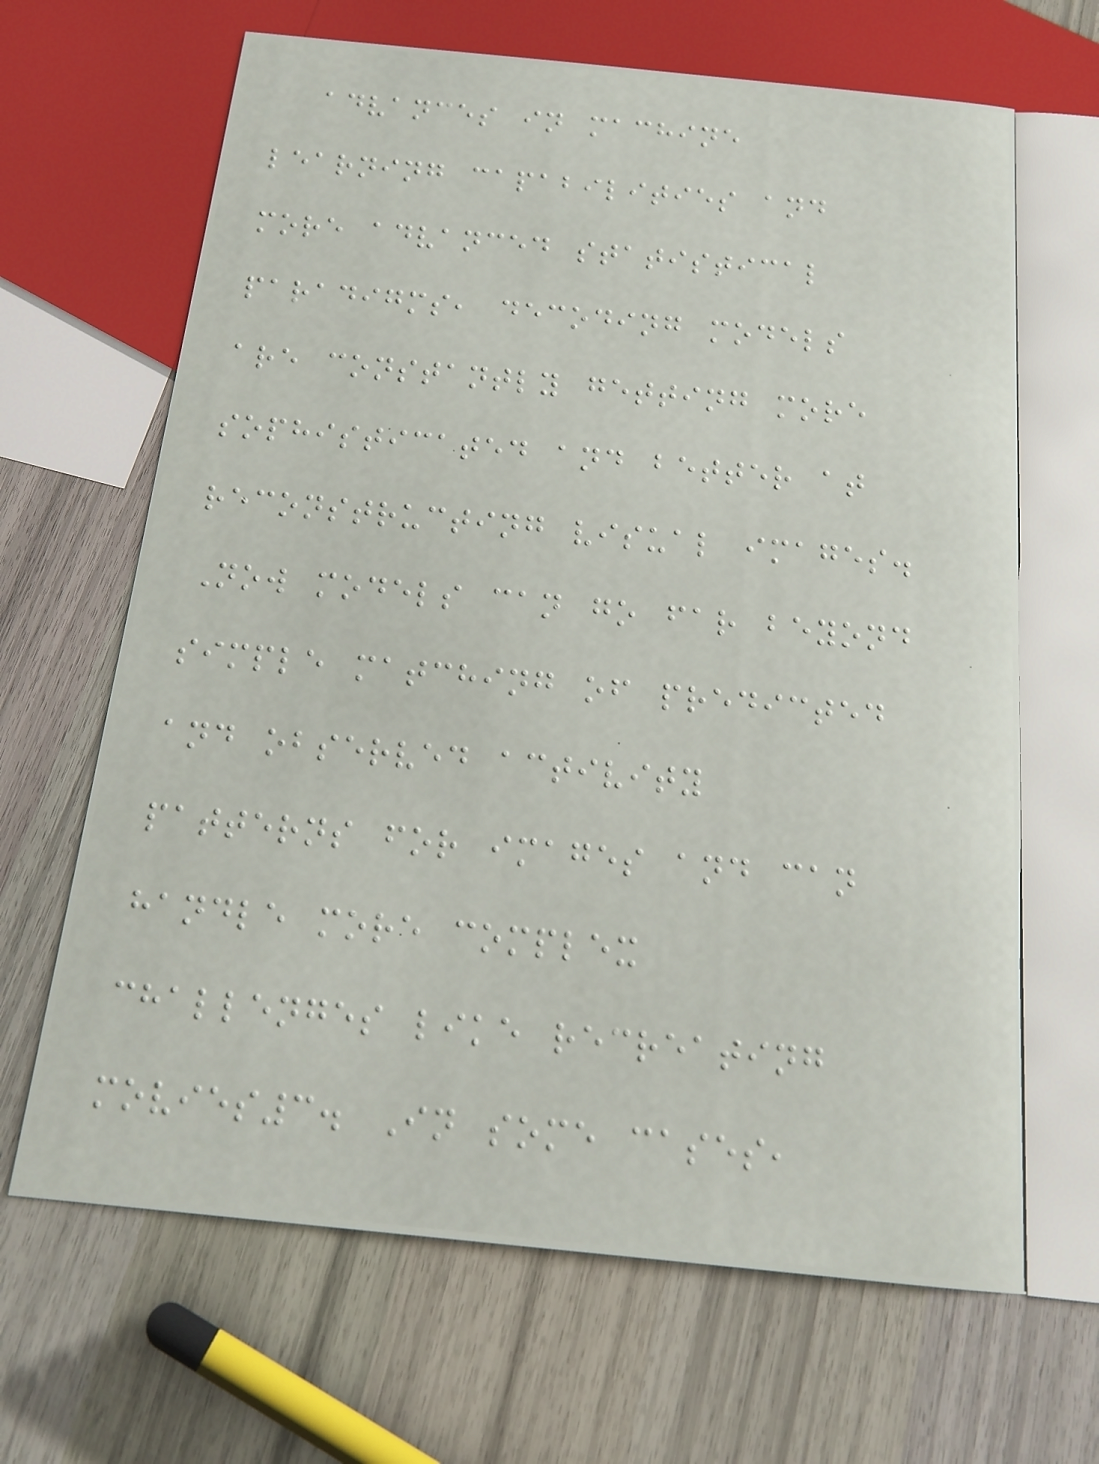advances in machine
learning capabilities and
more advanced statistical
paradigms, decoding models
are constantly getting more
sophisticated and better at
reconstructing visual images.
Now models can go far beyond
simple matching of predicted
and observed activity
patterns for images and can
handle more complex
challenges like recreating
movies3. In some cases,
